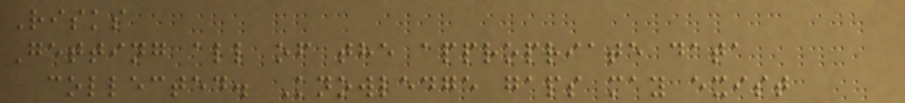Risks
Getting all of the appropriate data
collected. Knowledge gaps may exist
